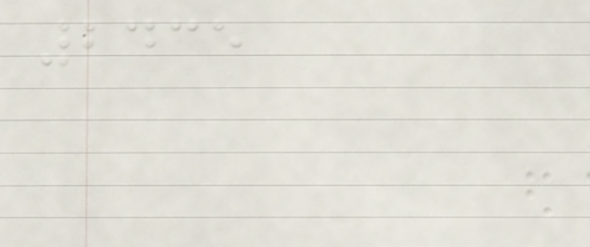2435
